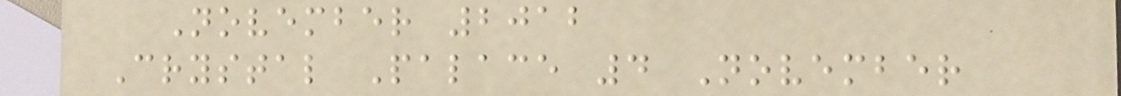November 2012
Crystal Palace 4 November
